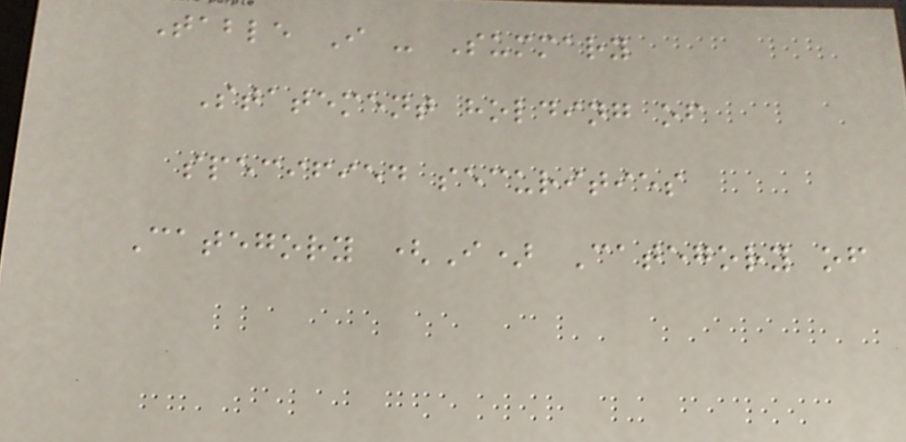Table I - Summary
Statement holding of
specified securities
Category (I) Category of
